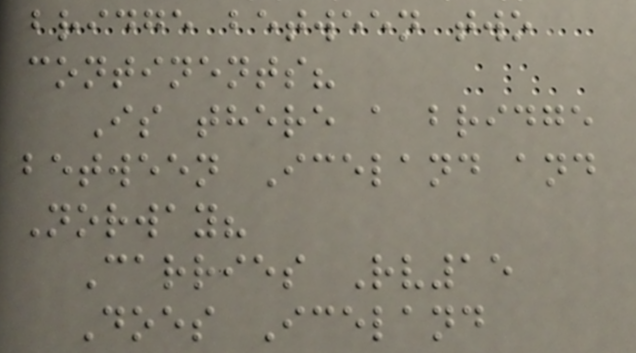bridge between two
continents?
Is there a bridge
between Iceland and
Norway?
Carries Rv15
Does Iceland
